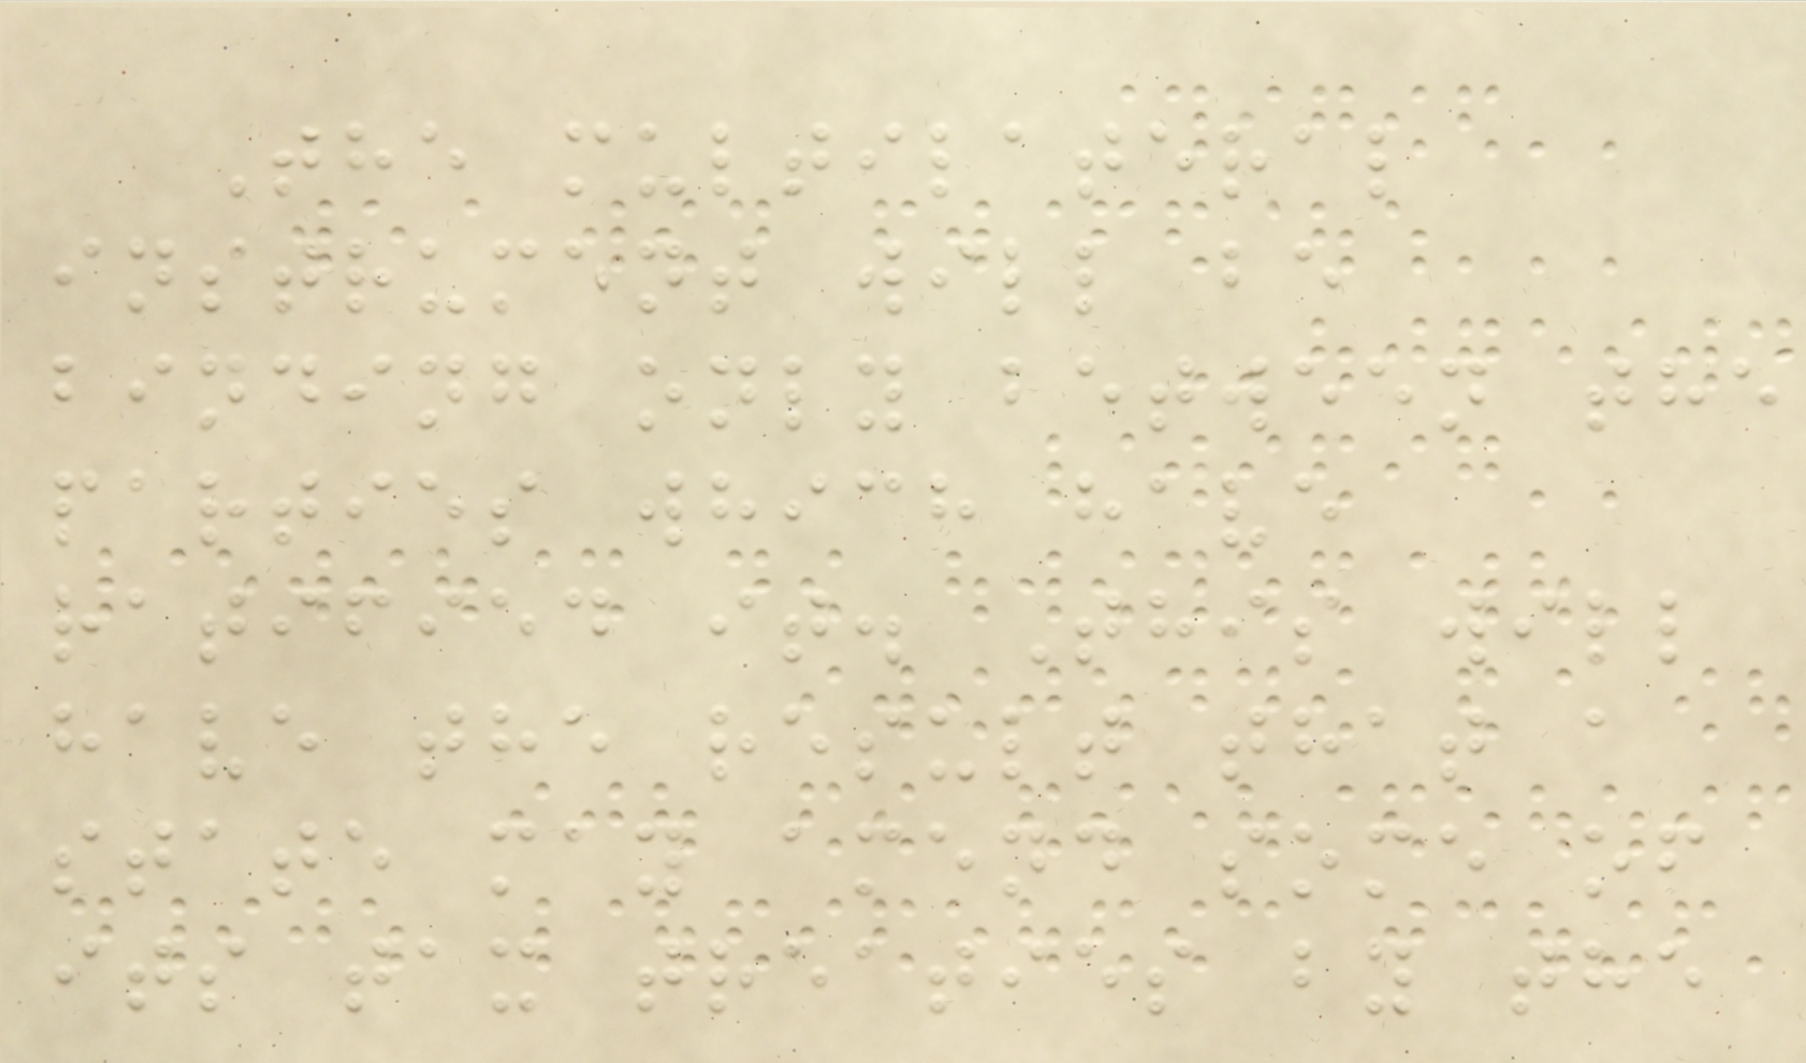The multilateral
instrument will be
binding only between the
parties which have
ratified it. This will
have the result that a
state may amend some of
its tax treaties by the
